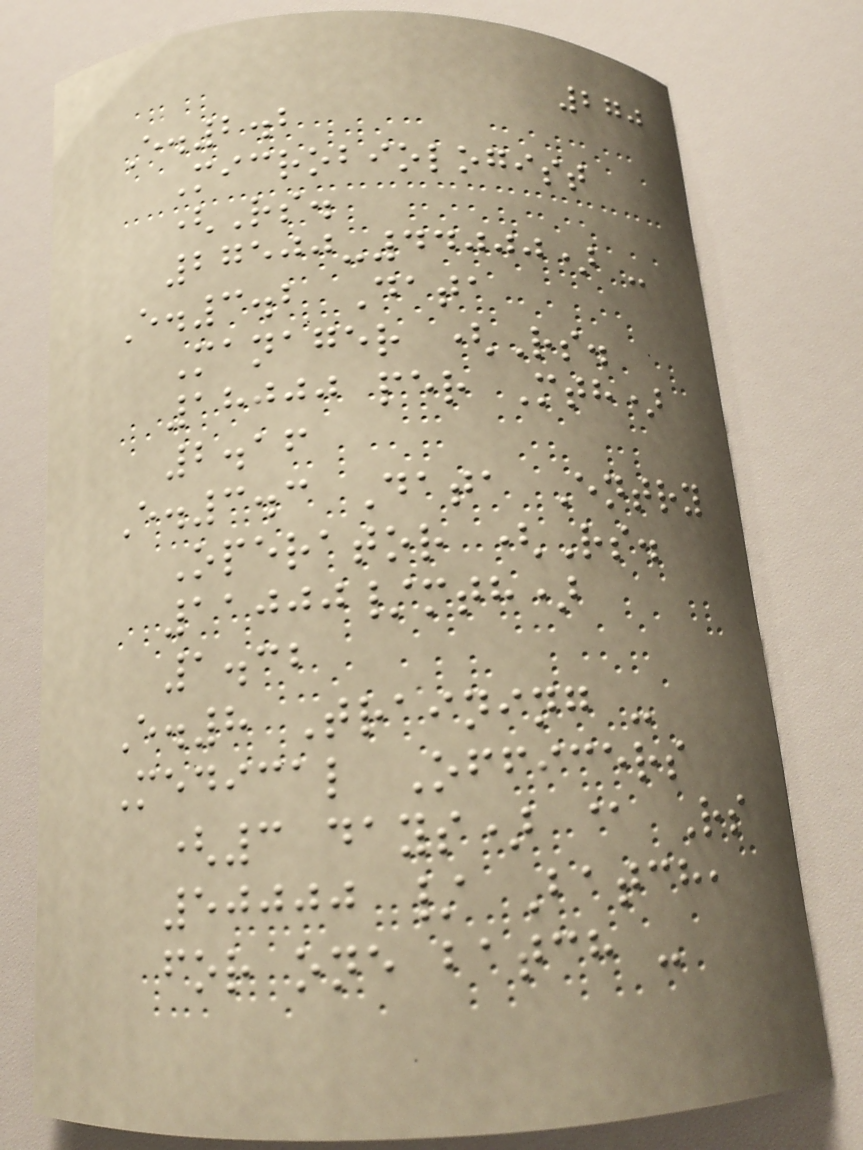270
E.2.2
Microbiologist
(Rs.
27500-44000) -
E.3.2 Data
Manager (Rs.
18000 per Mth)
2.16
E.3.3 Data Entry
Operator (Rs.
11000/mth)
1.32
E.8 Training -
Medical Officers
(3 days) @ Rs
50000 / Batch,
for one batch -
